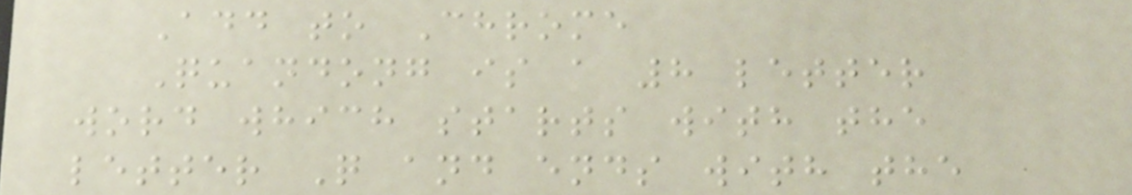Add to Chrome
Quandong is a 8 letter
word which starts with the
letter Q and ends with the
